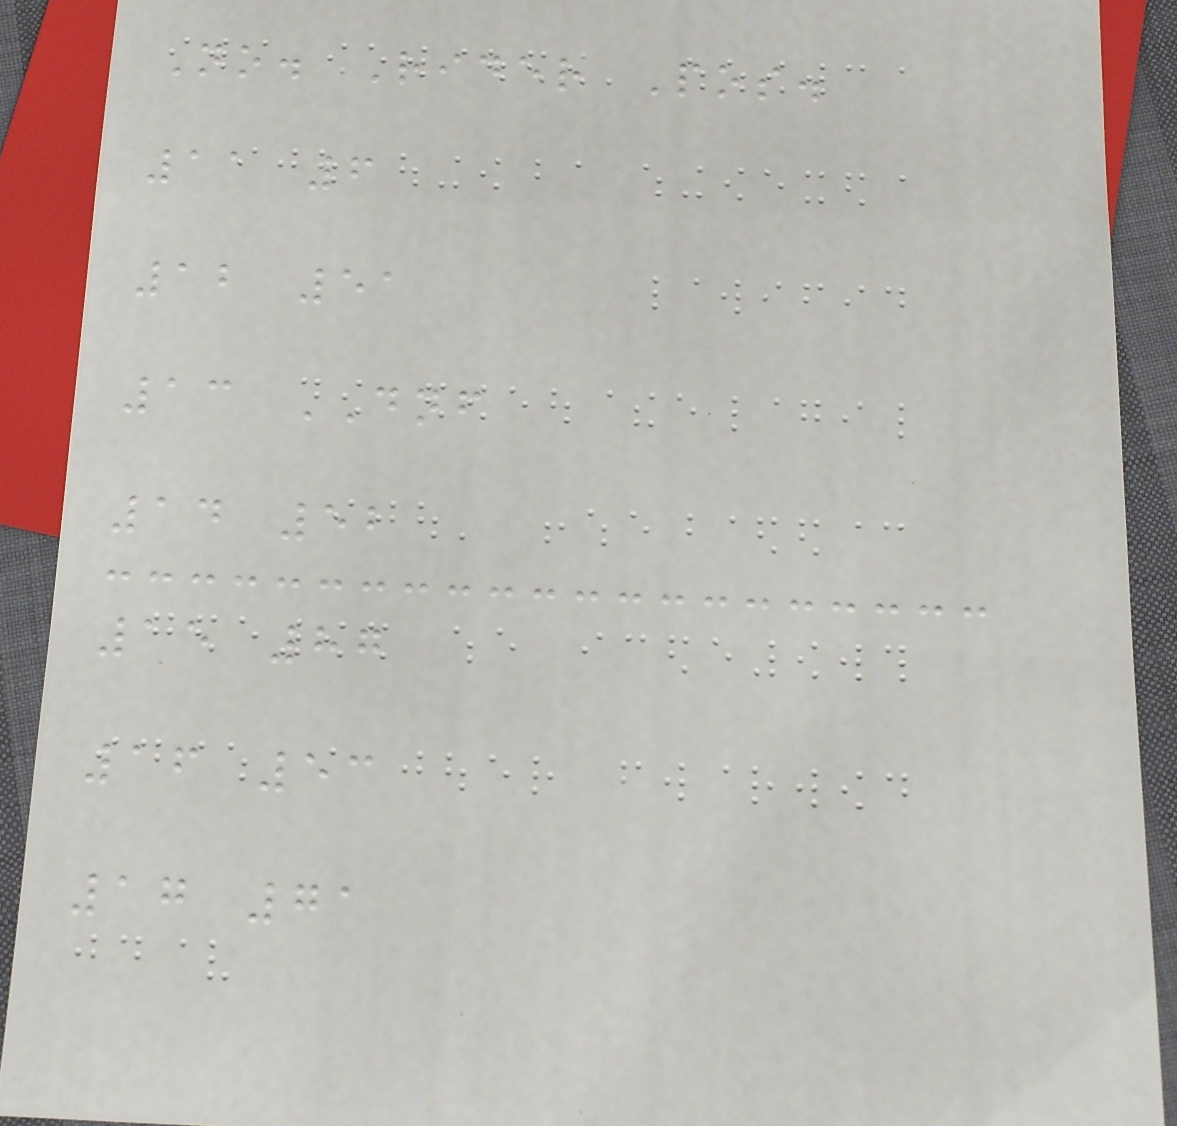No. Rider Pos.
11 6
12 51
13 DNF
14 52
15 87
16 53
17 71
